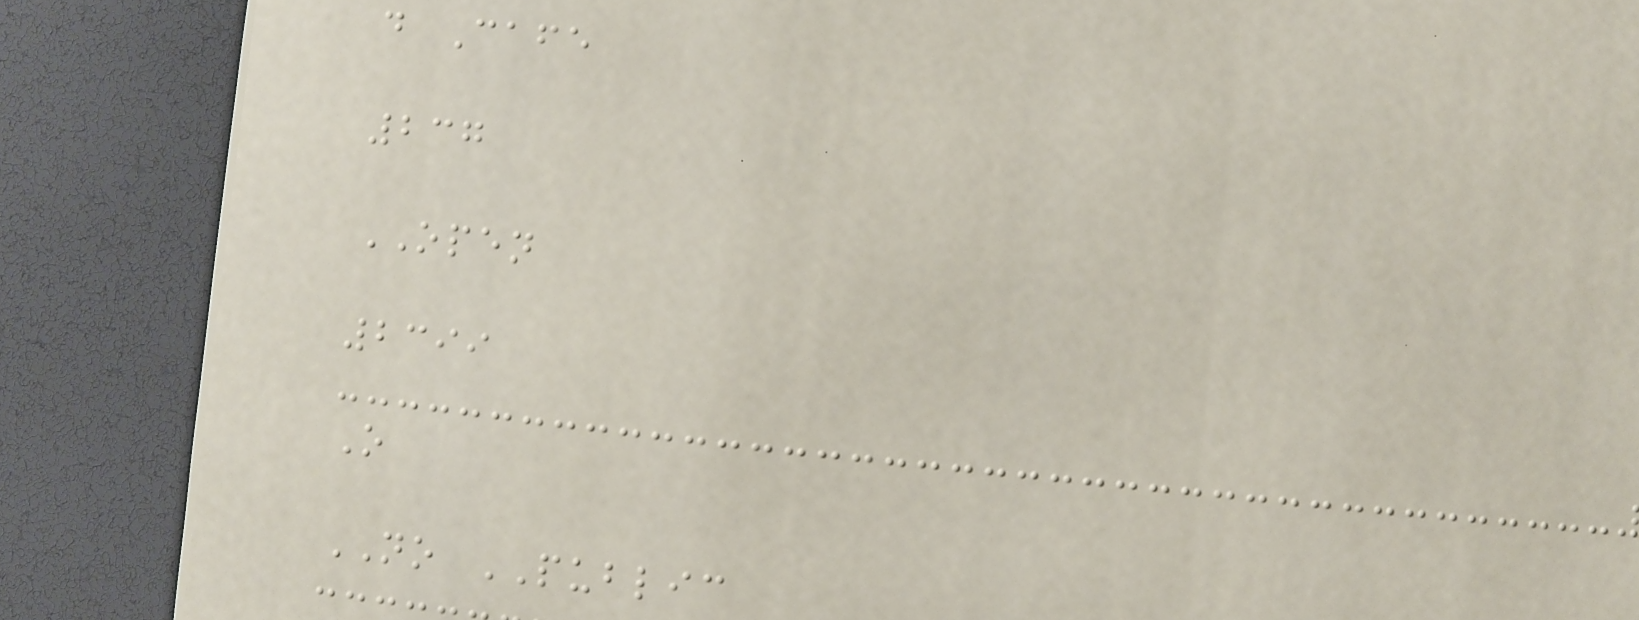d Cafe
237
OPEN
2399
O
NO PUBLIC
